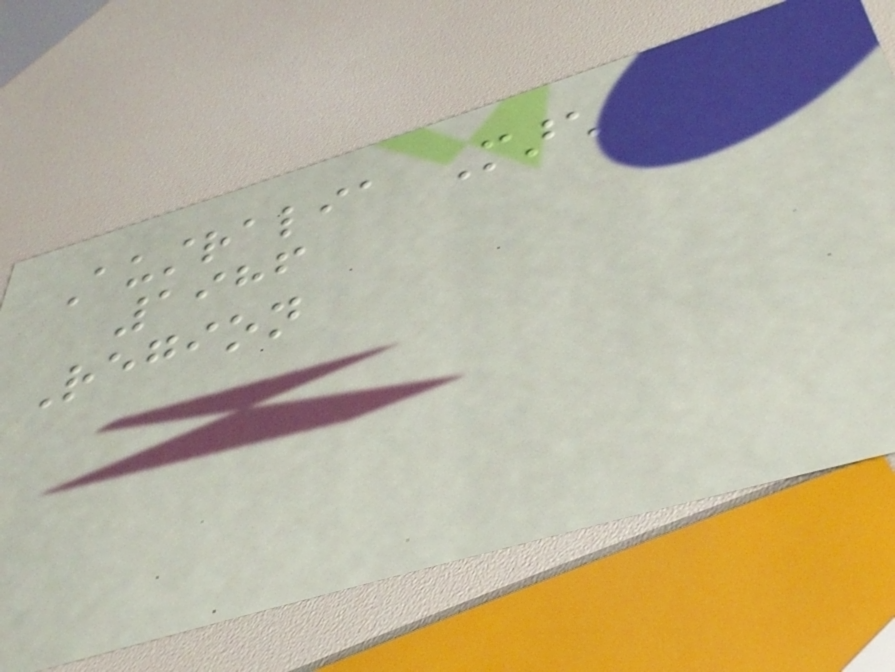Australia March
1986
Region
